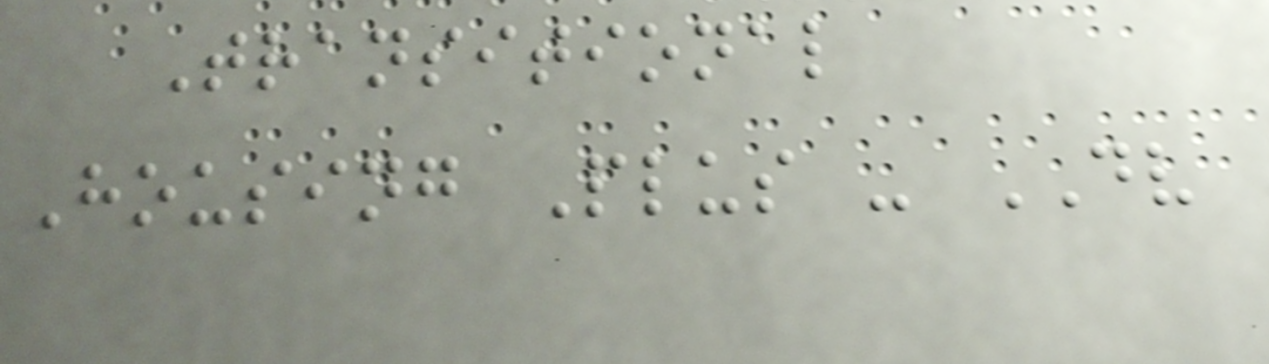Transitional
Housing Plus - DV
